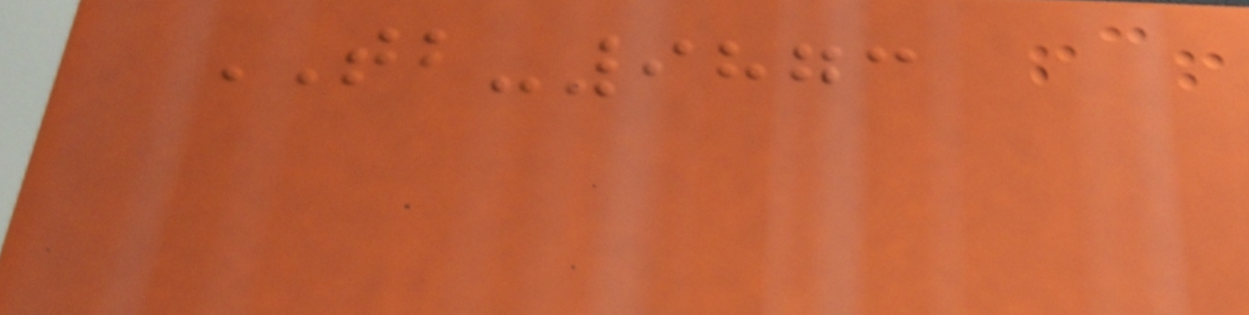TB-9873
